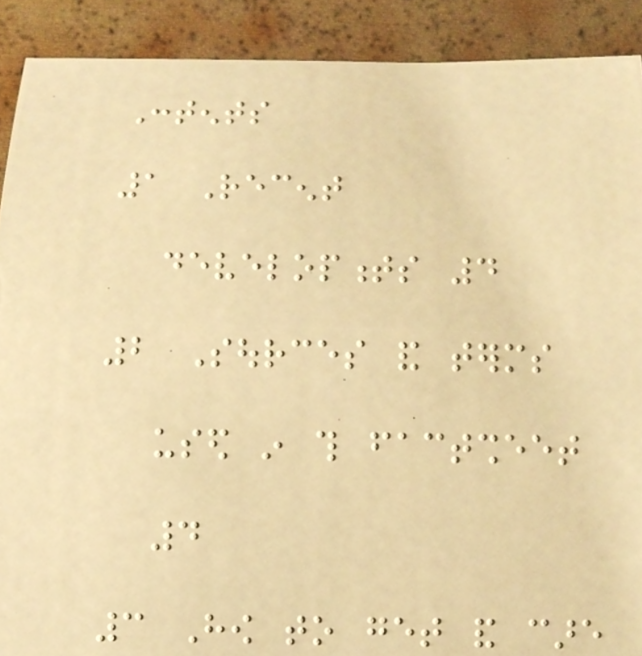Contents
1 Recent
developments 4
2 Sources and terms
used in this factsheet
4
3 How to get and care
